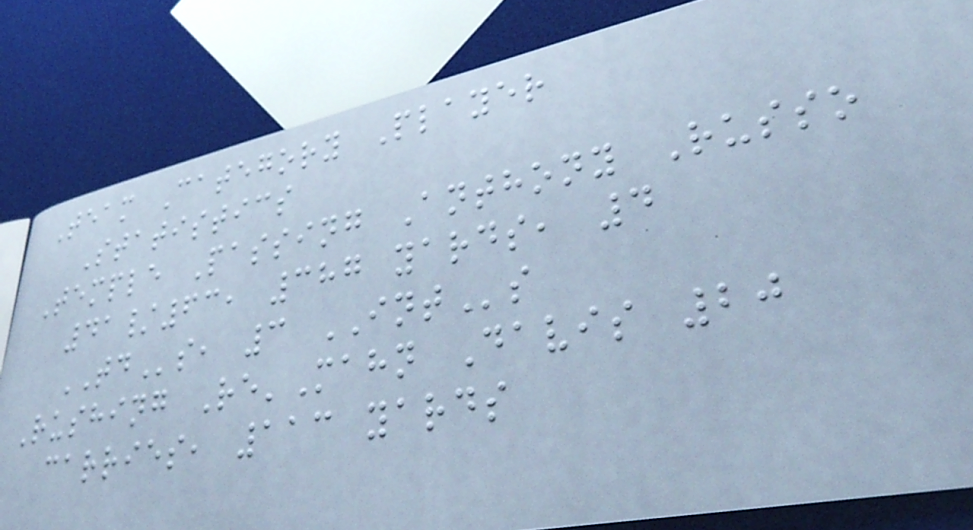Team Category Player
Statistics
Temple Passing Anthony Russo
41/63, 387 yards, 4
TDs, 3 INTs
Rushing Re'Mahn Davis 20
carries, 113 yards
